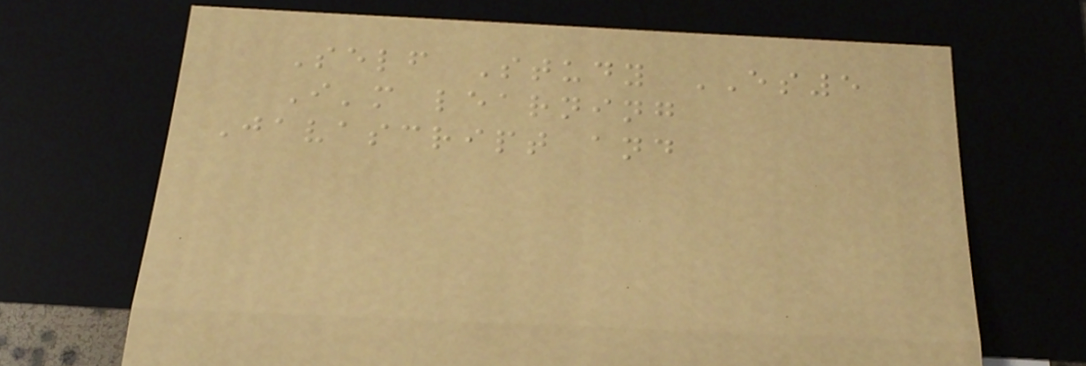Self Study ES5
I'm learning
Javascript and
